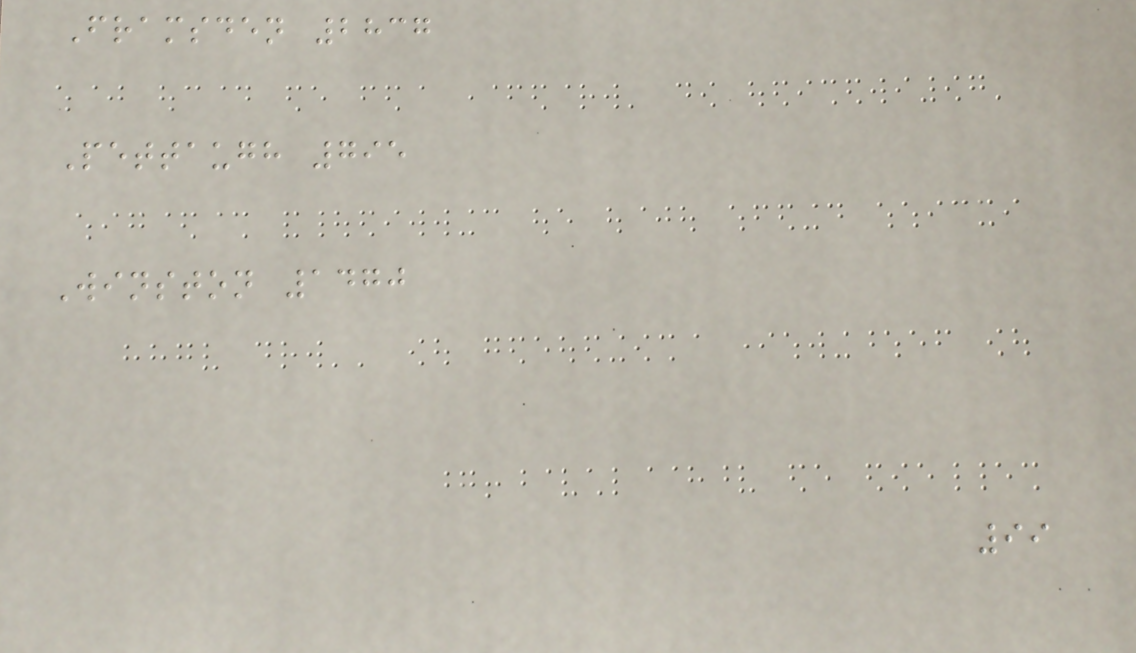Framsden 2837
Pettaugh 795
Winston 1470
99
